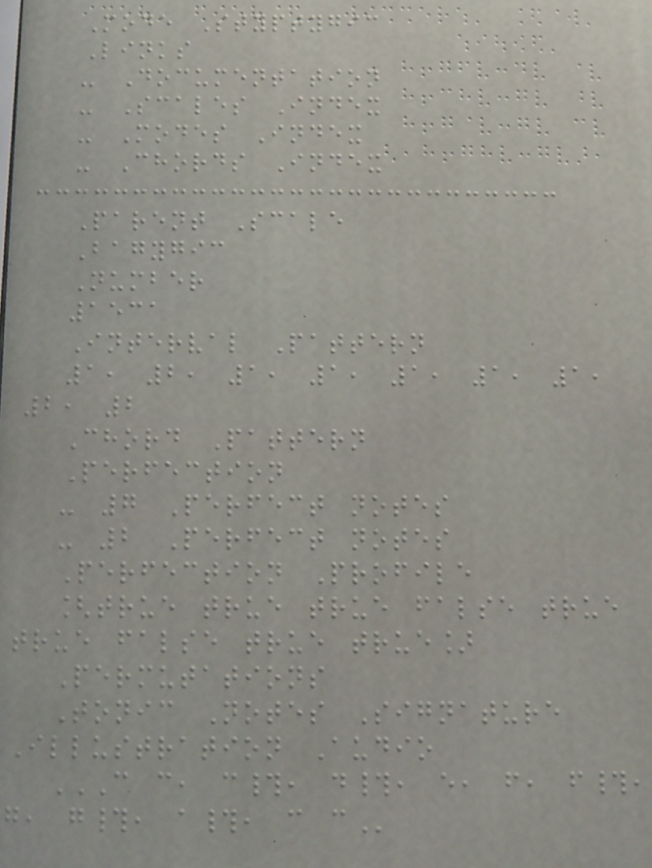Mode Styptygic
Links
- Documentation
- Scales Index
- Modes Index
- Chords Index
Parent Scale
Bagygic
Number
1531
Interval Pattern
1, 2, 1, 1, 1, 1, 1,
2, 2
Chord Pattern
Perfection
- 7 Perfect notes
- 2 Perfect notes
Perfection Profile
[true true true false true
true false true true]
Permutations
Tonic Notes Signature
Illustration Audio
C C, C#, D#, E, F, F#,
G, G#, A#, C C
